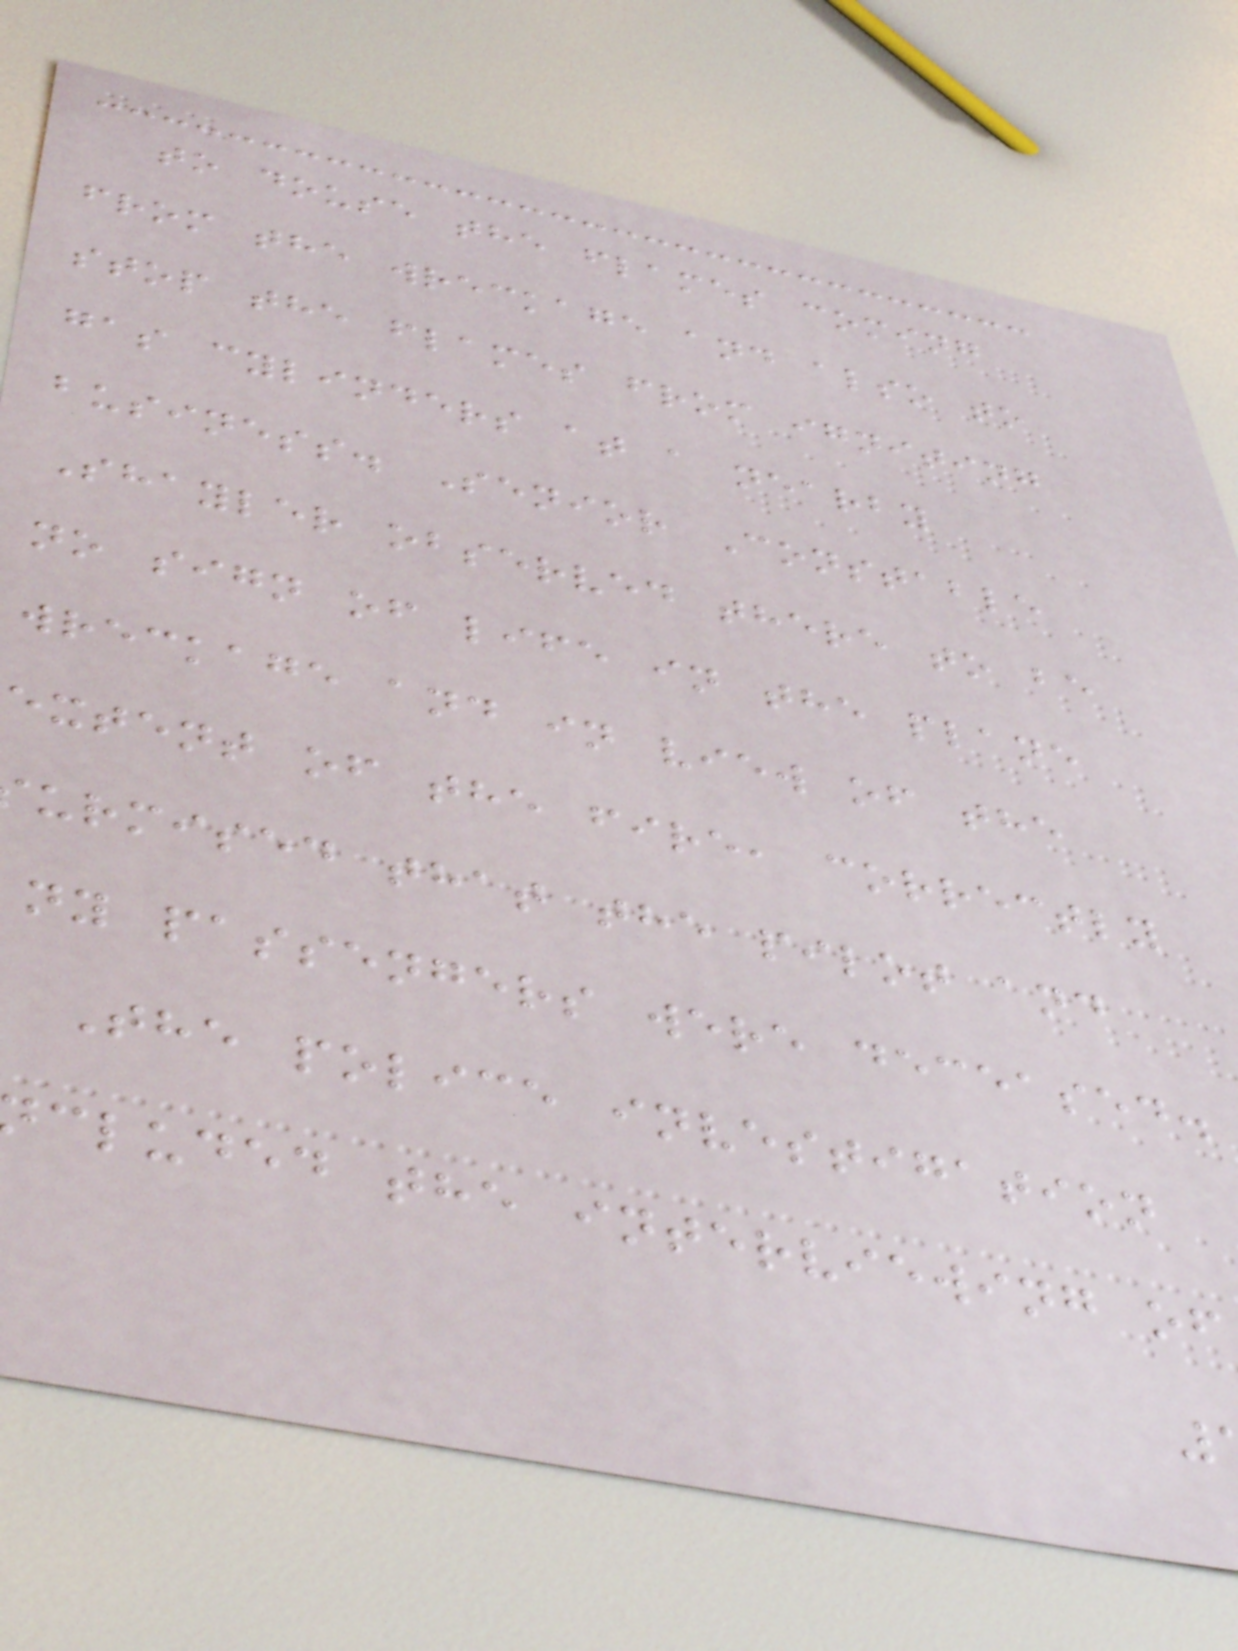to douse the flames coming
from the wreckage and also to
stop the flames from igniting
gas cylinders at a nearby
business. Senior Constable
Shayler observed there to be
no sign of life in the plane
wreckage and in view of the
extent of the fire, correctly
urmised that the pilot and
ny passengers were deceased.
The police investigation
cluded the interviewing of
